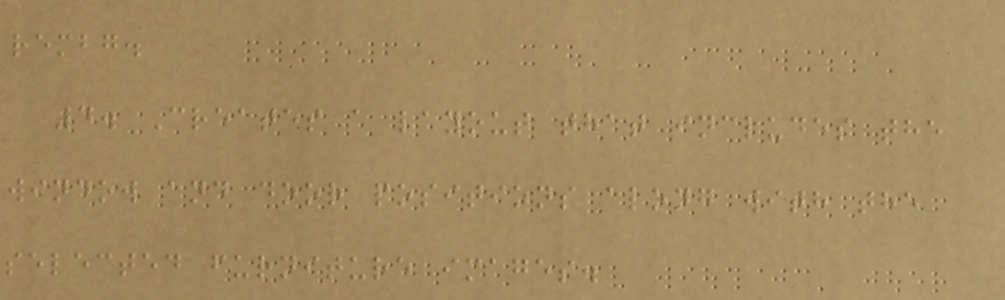rembg.
4. Creates a layout that includes the
window and door positions along with the
selected furniture images.
